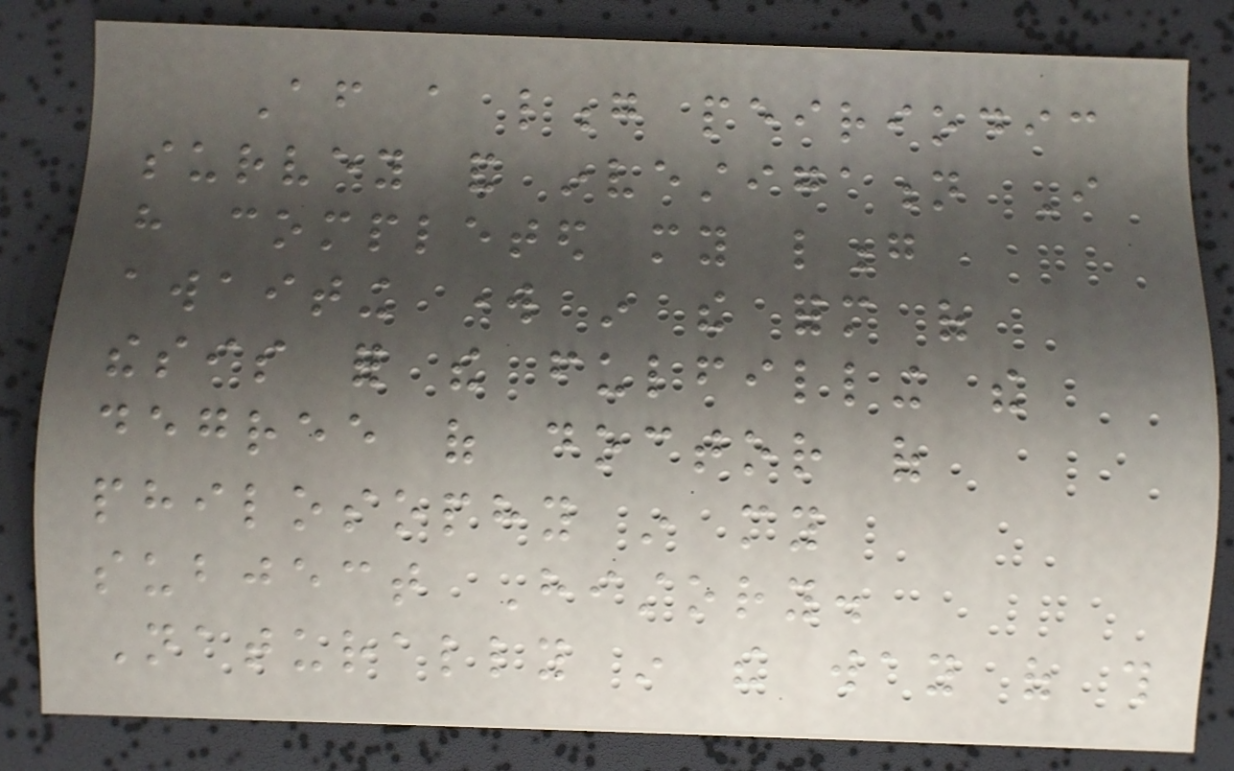After a long peiriodic
survey and investigation I
have completed my long
awaiting work in the form of
thesis for the fulfilling the
degree of doctor of
philosophy in my
subject History.
Naturally in the way of this
